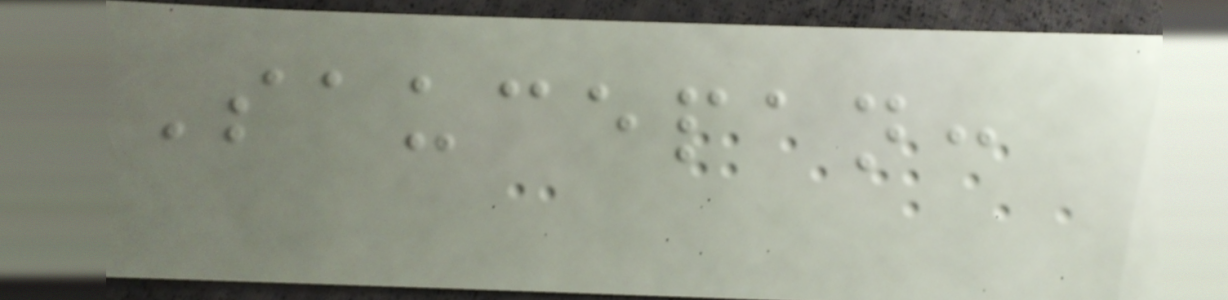Saucepan:
